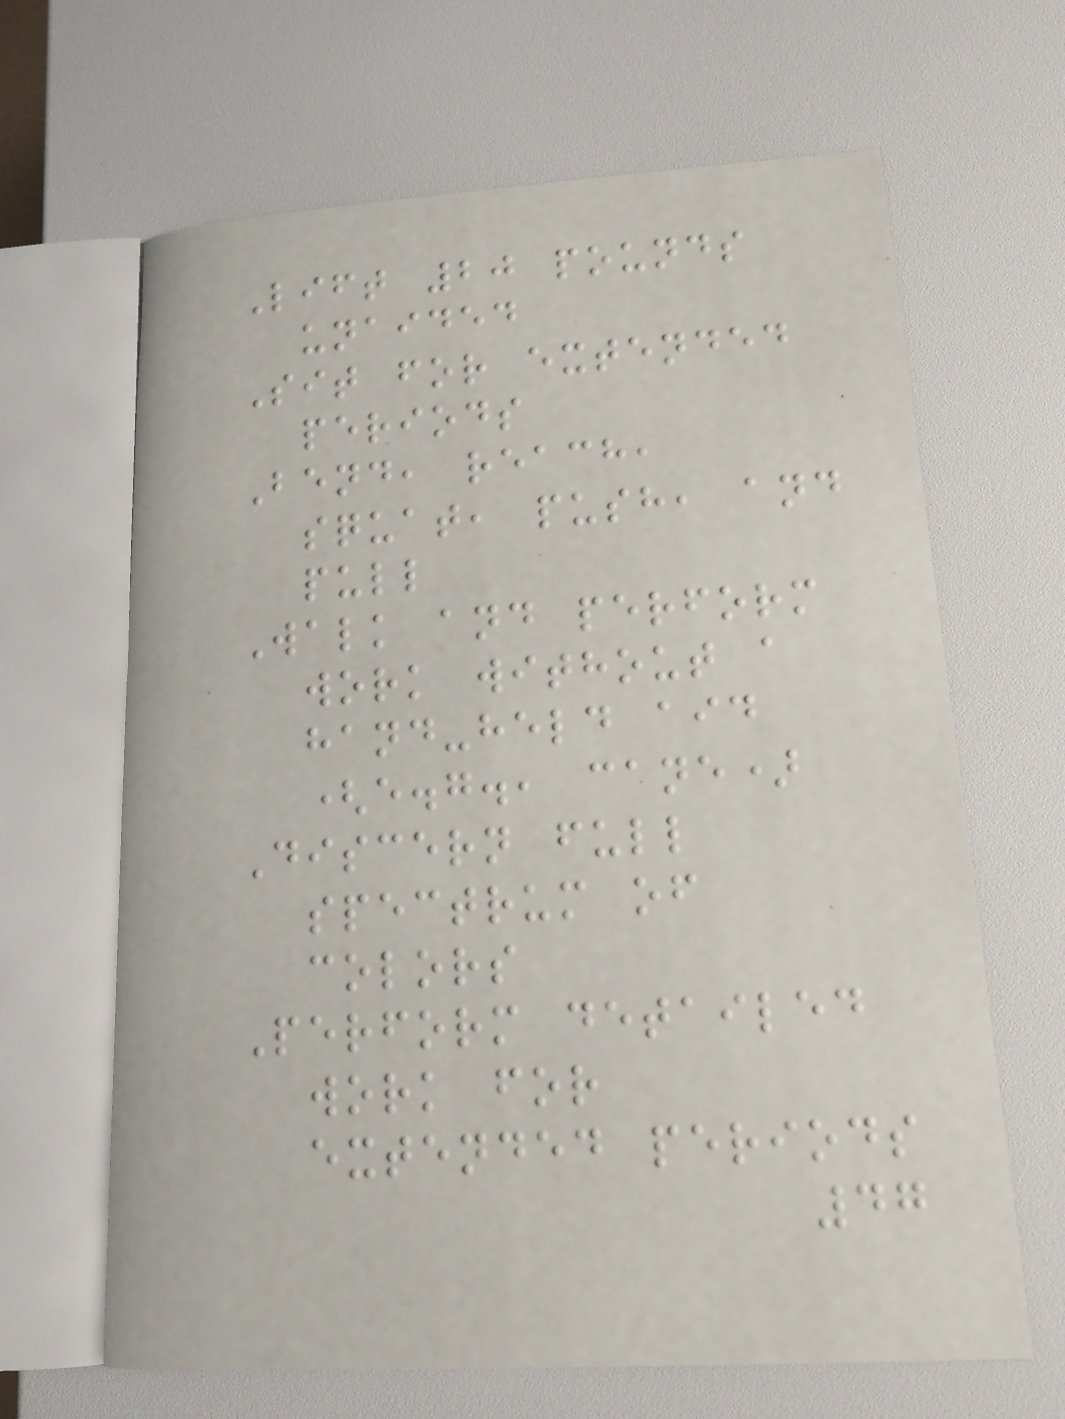Lift 20 pounds
unaided
Sit for extended
periods
Bend, reach,
squat, push, and
pull
Walk and perform
work without a
hand-held aid
(e.g., cane)
Discern full
spectrum of
colors
Perform detailed
work for
extended periods
47
